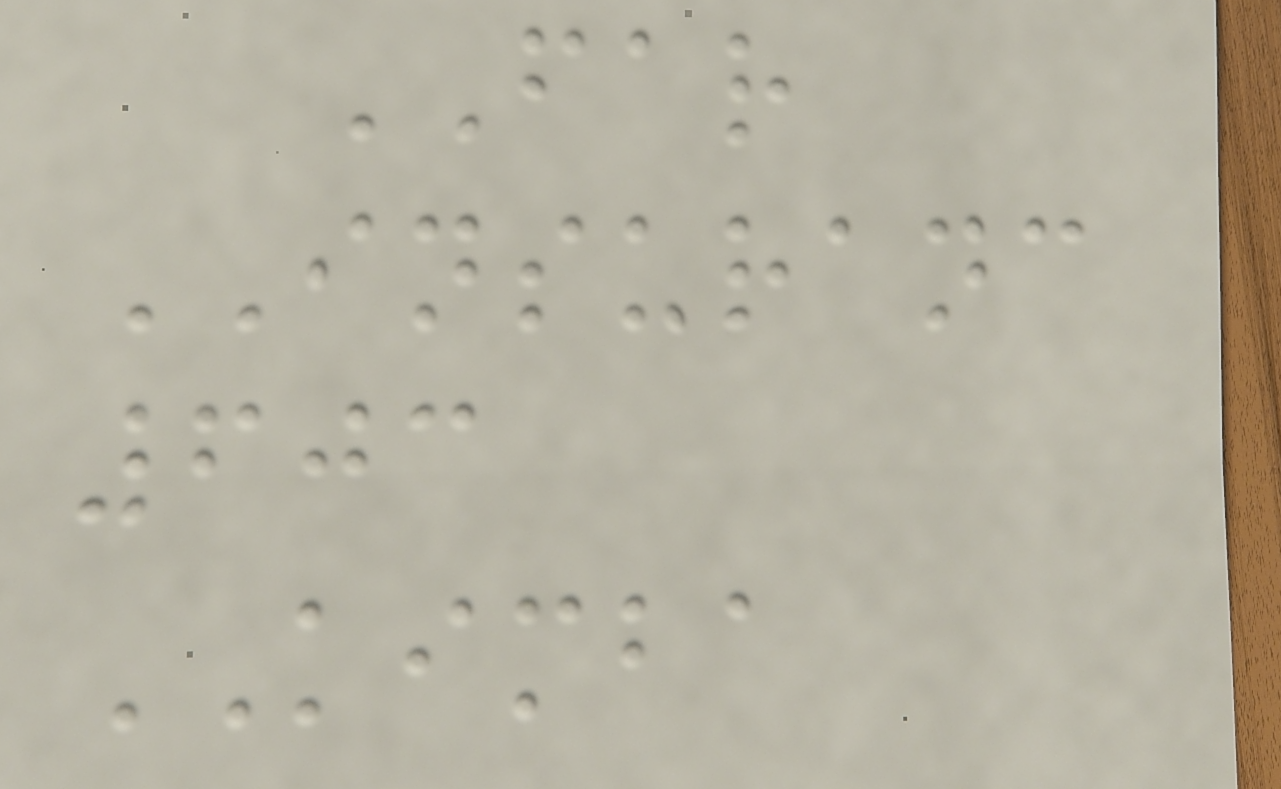FAR
INSURANC
603
KIMBA
